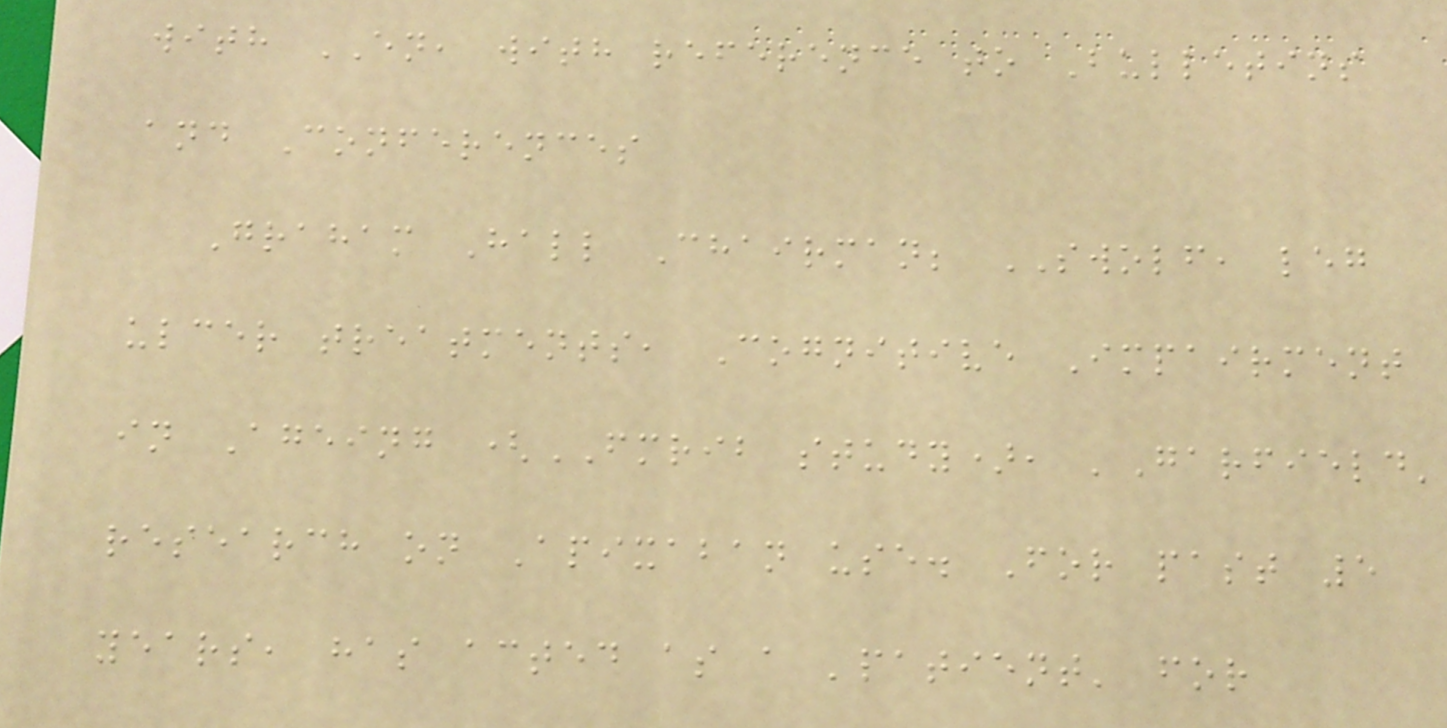with EN, with reference to Bulletins
and Conferences
Graham Hall Chairman; SWOLF, leg
ulcer treatments, Cognitive Impairment
in Ageing (FMRIB study), 'Garfield'
research on Apixaban use. For past 5
years, has acted as a 'patient' for
